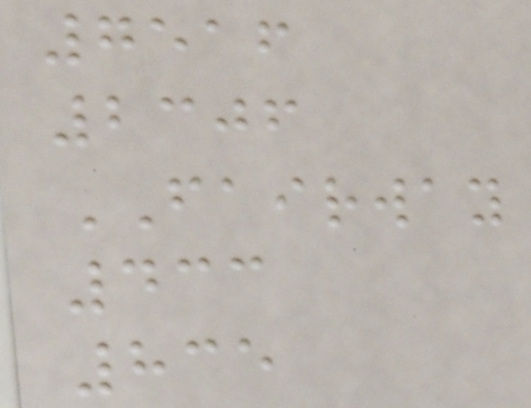7516
2306
FAIRWAY
433
835
